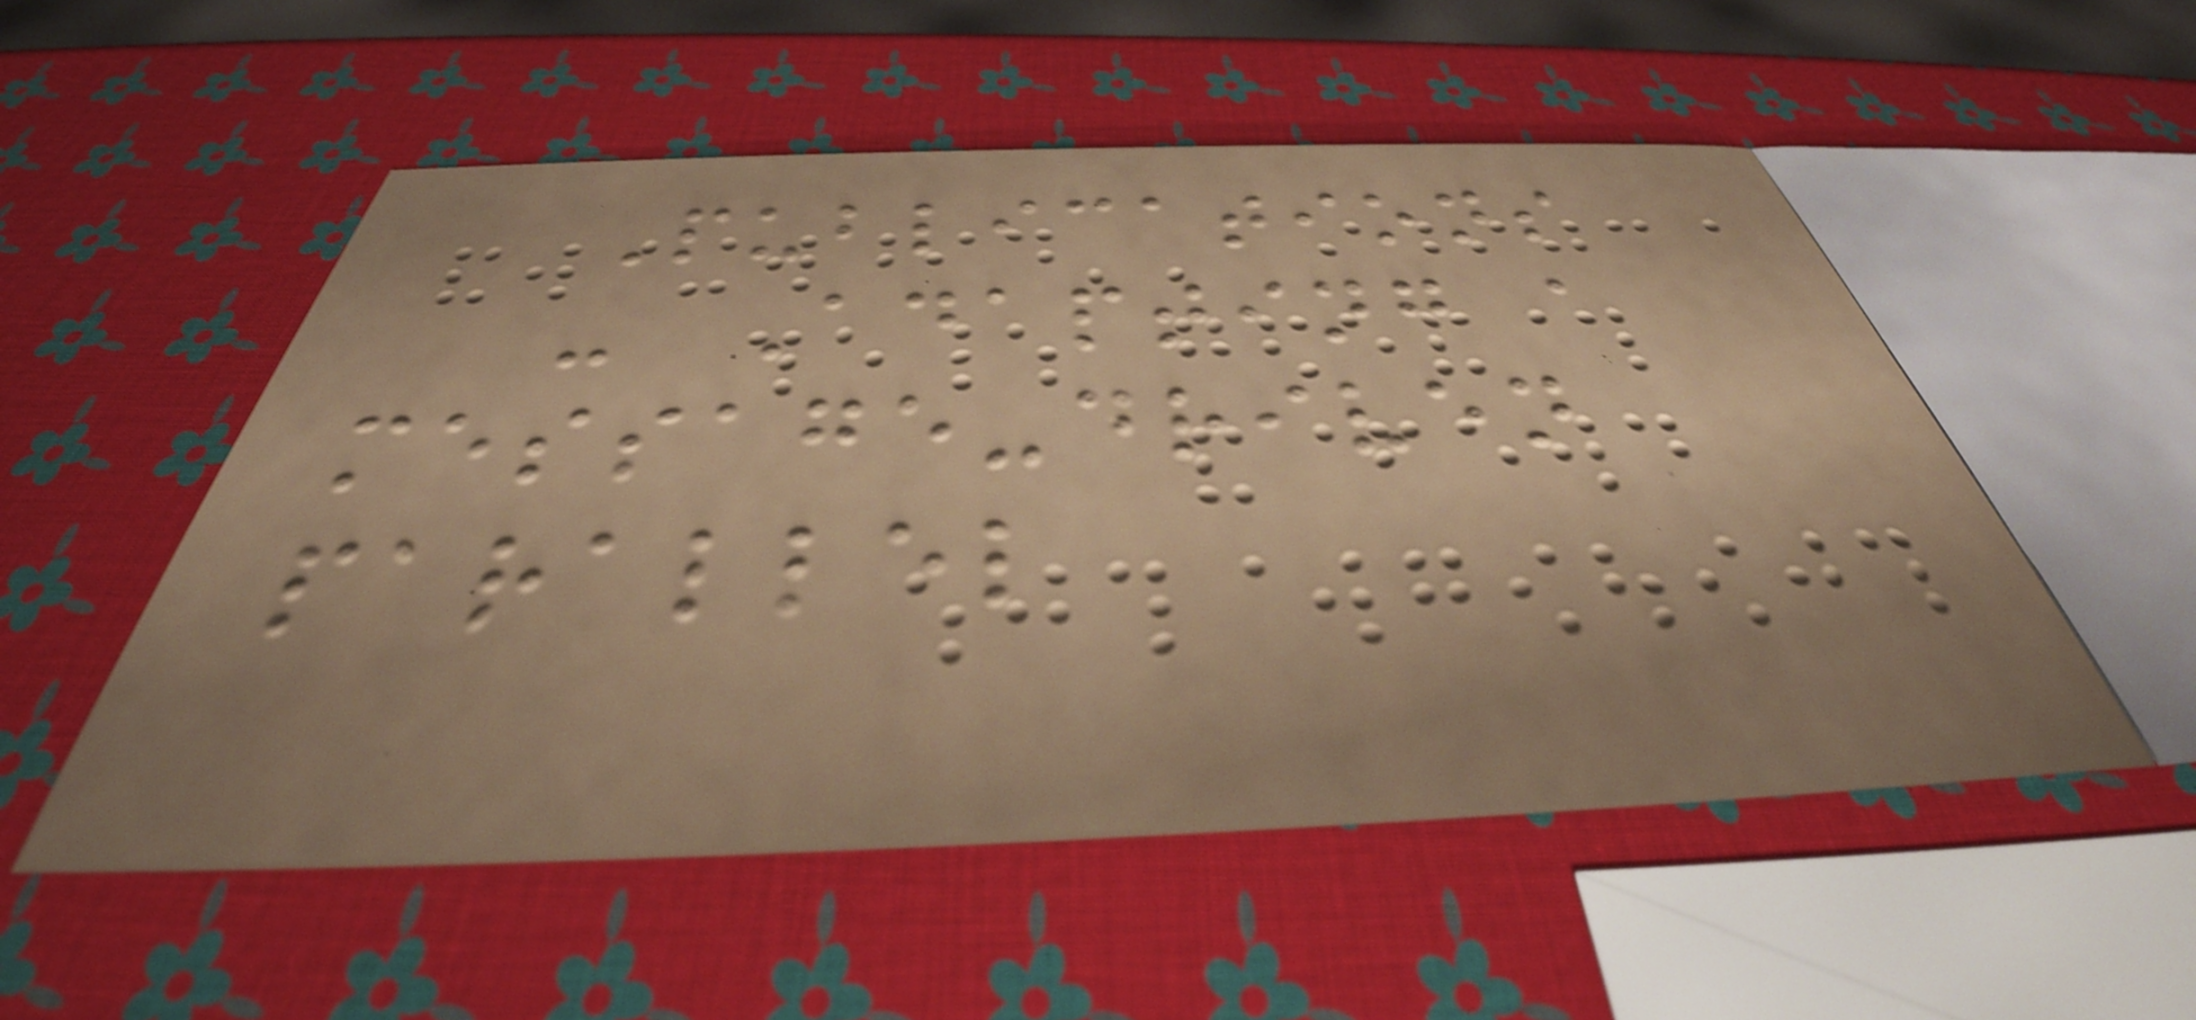Publications
- Adapting a
message-driven
parallel
